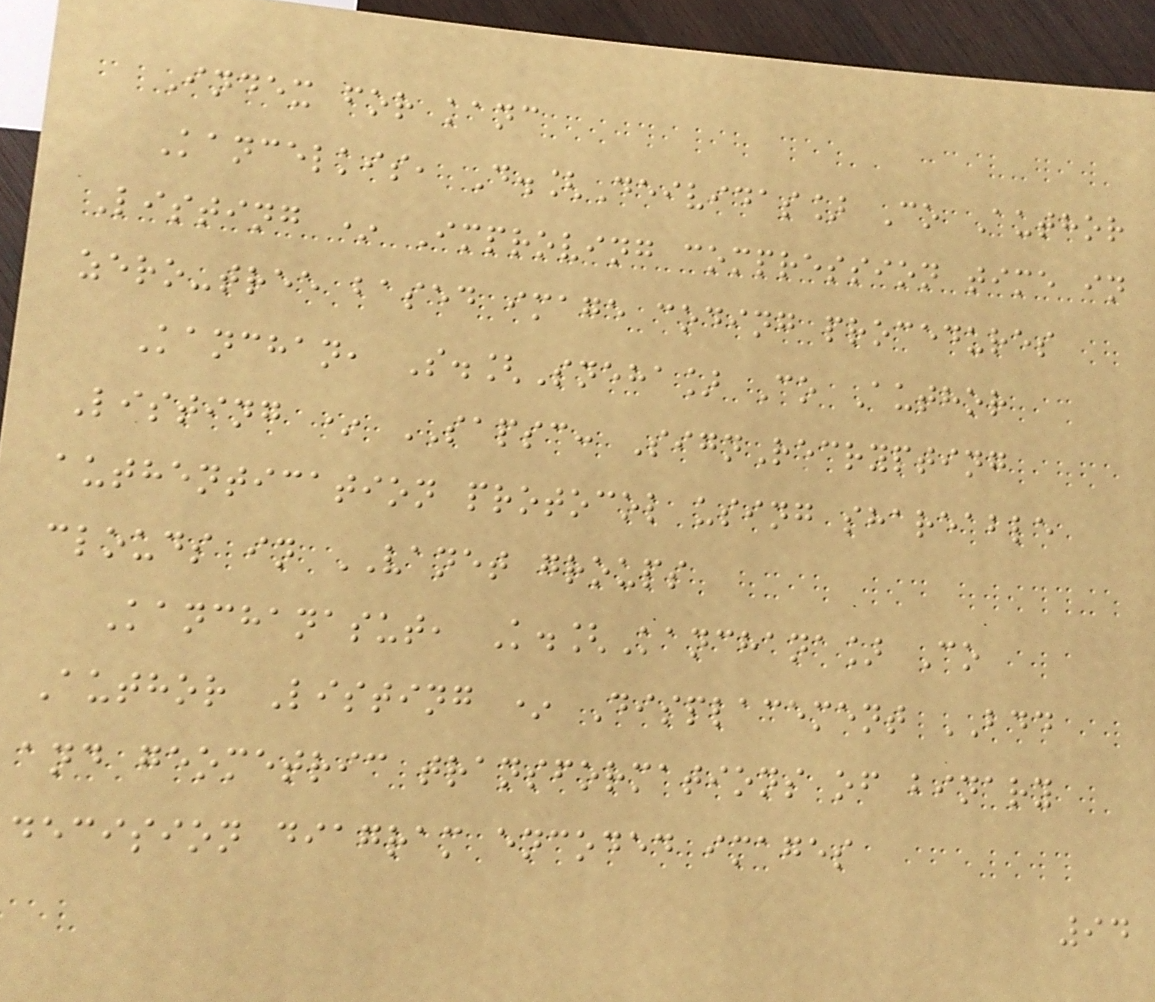Index for kanc
Kancelkis, D.[Deividas] Co Author
Listing * Improving compression time in
zero-tree based image coding procedures
Kanchan, S.[Sneha] Co Author
Listing * SAPSC: SignRecrypting
authentication protocol using shareable
clouds in VANET groups
Kanchanasut, K.[Kanchana] Co
Author Listing * Displacement BDD
and geometric transformations of binary
decision diagram encoded images
94
